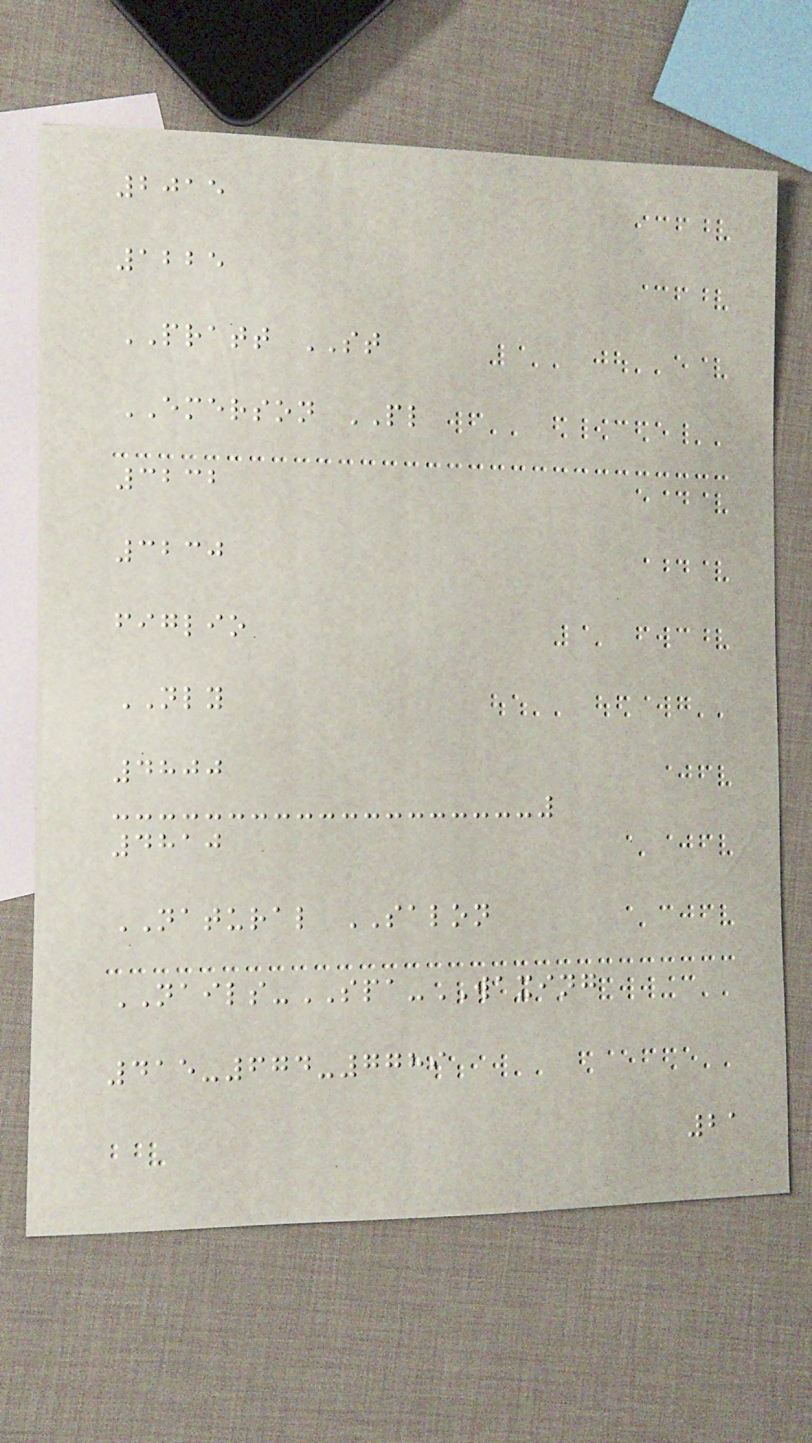2015
1225
PRATT ST
EMERSON PL
3232
3230
figlio
NLY
4800
4810
NATURAL SALON
NAILS-SPA-WAXING
415-674-7789
21
